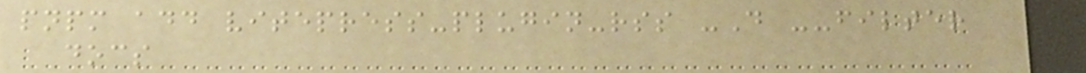pnpm add vitepress-plugin-rss -D --filter
docs
